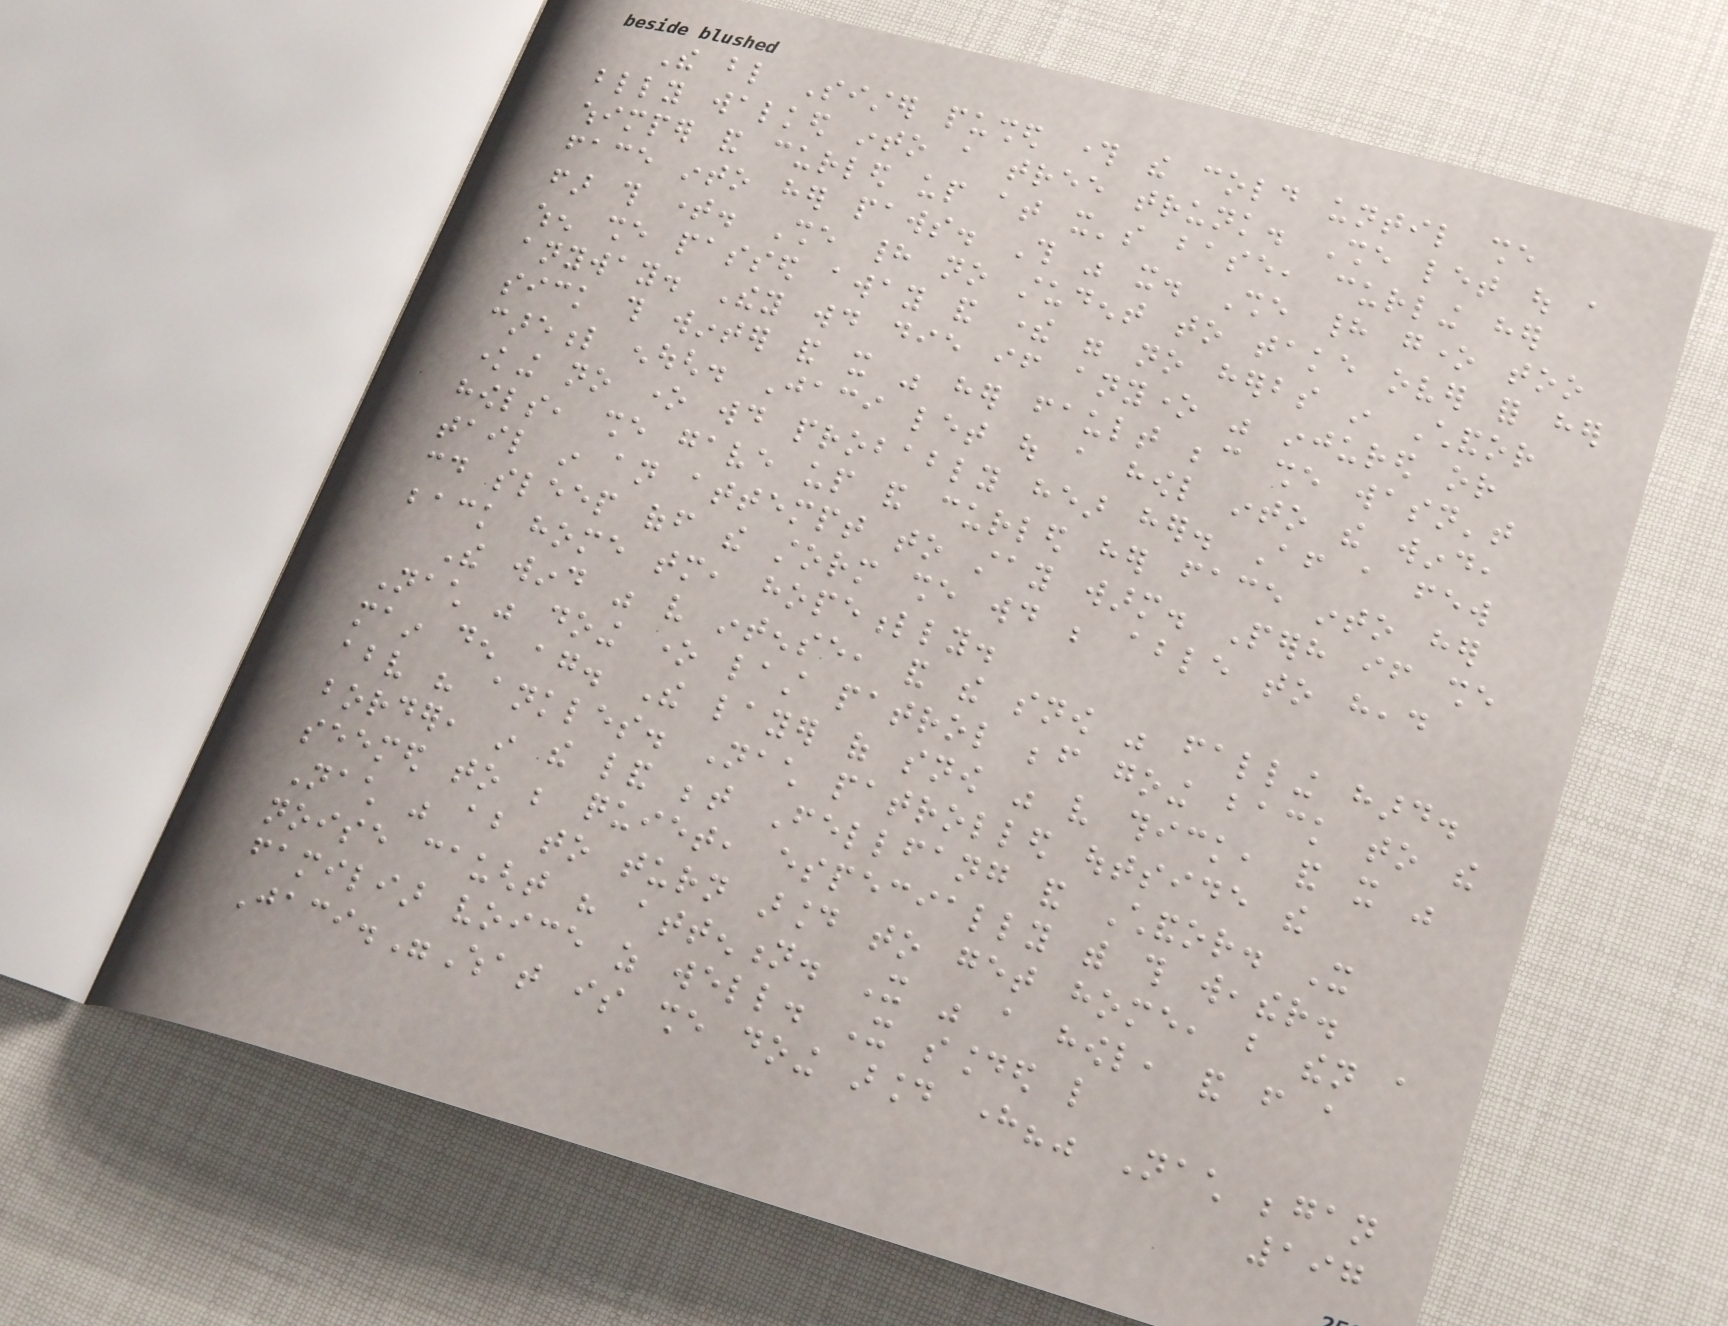The blind Sister pushed through the cold until she
blindly walked into a tree trunk. She let out a
whimper and curled up at it's base, curling her
face into her paws. This was it. She had gone too
far this time. She had no student to take over for her
when she passed away and there were no herbs in Chandor
anyway. They would die if anyone was injured or
sick this winter and it was her fault because she wasn't
careful enough. Jaci let out a howl into the wind,
knowing no one would probably hear her. After a few
howls, she gave up and curled her face into her
tail in an attempt to stay warm. Perhaps if she
could sleep off the storm she would be able to head
back home tomorrow, hopefully.
The wind was very intense, and the snow was falling hard.
Nach was doing one last patrol before going back to the
main den again. The layer of snow was very thick, and it was
above his ankles. Nach patrolled outside the
border, in the land between Fellfang and Chandor. It
seemed to be quiet, especially with this weather.
Nach was about to turn around to get home, but then a
noise caught his attention. It was a howl, and from a
familiar voice as well. It sounded like
Jaci."What is she doing around here?" Nach began
197
